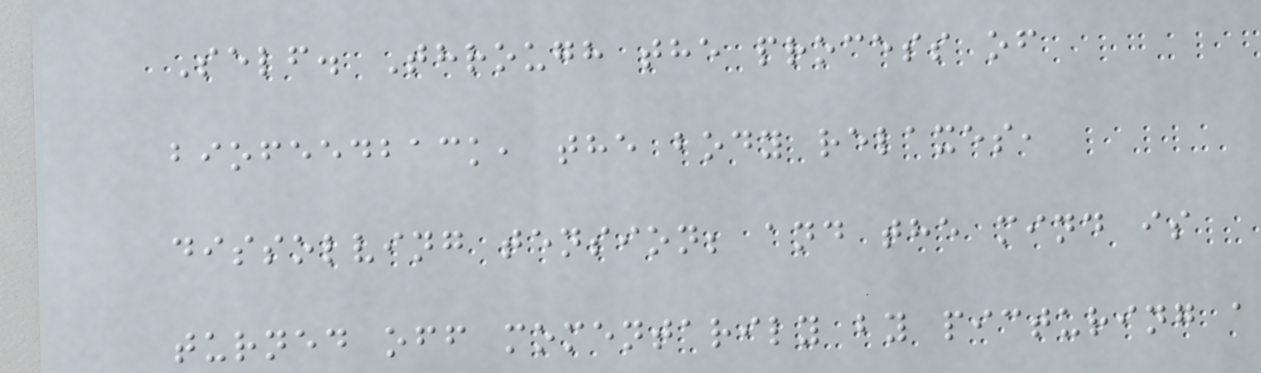Self. Through the process of
biofeedback, the body relaxes,
dissolving tension; and the mind is
turned off momentarily by picturing a
